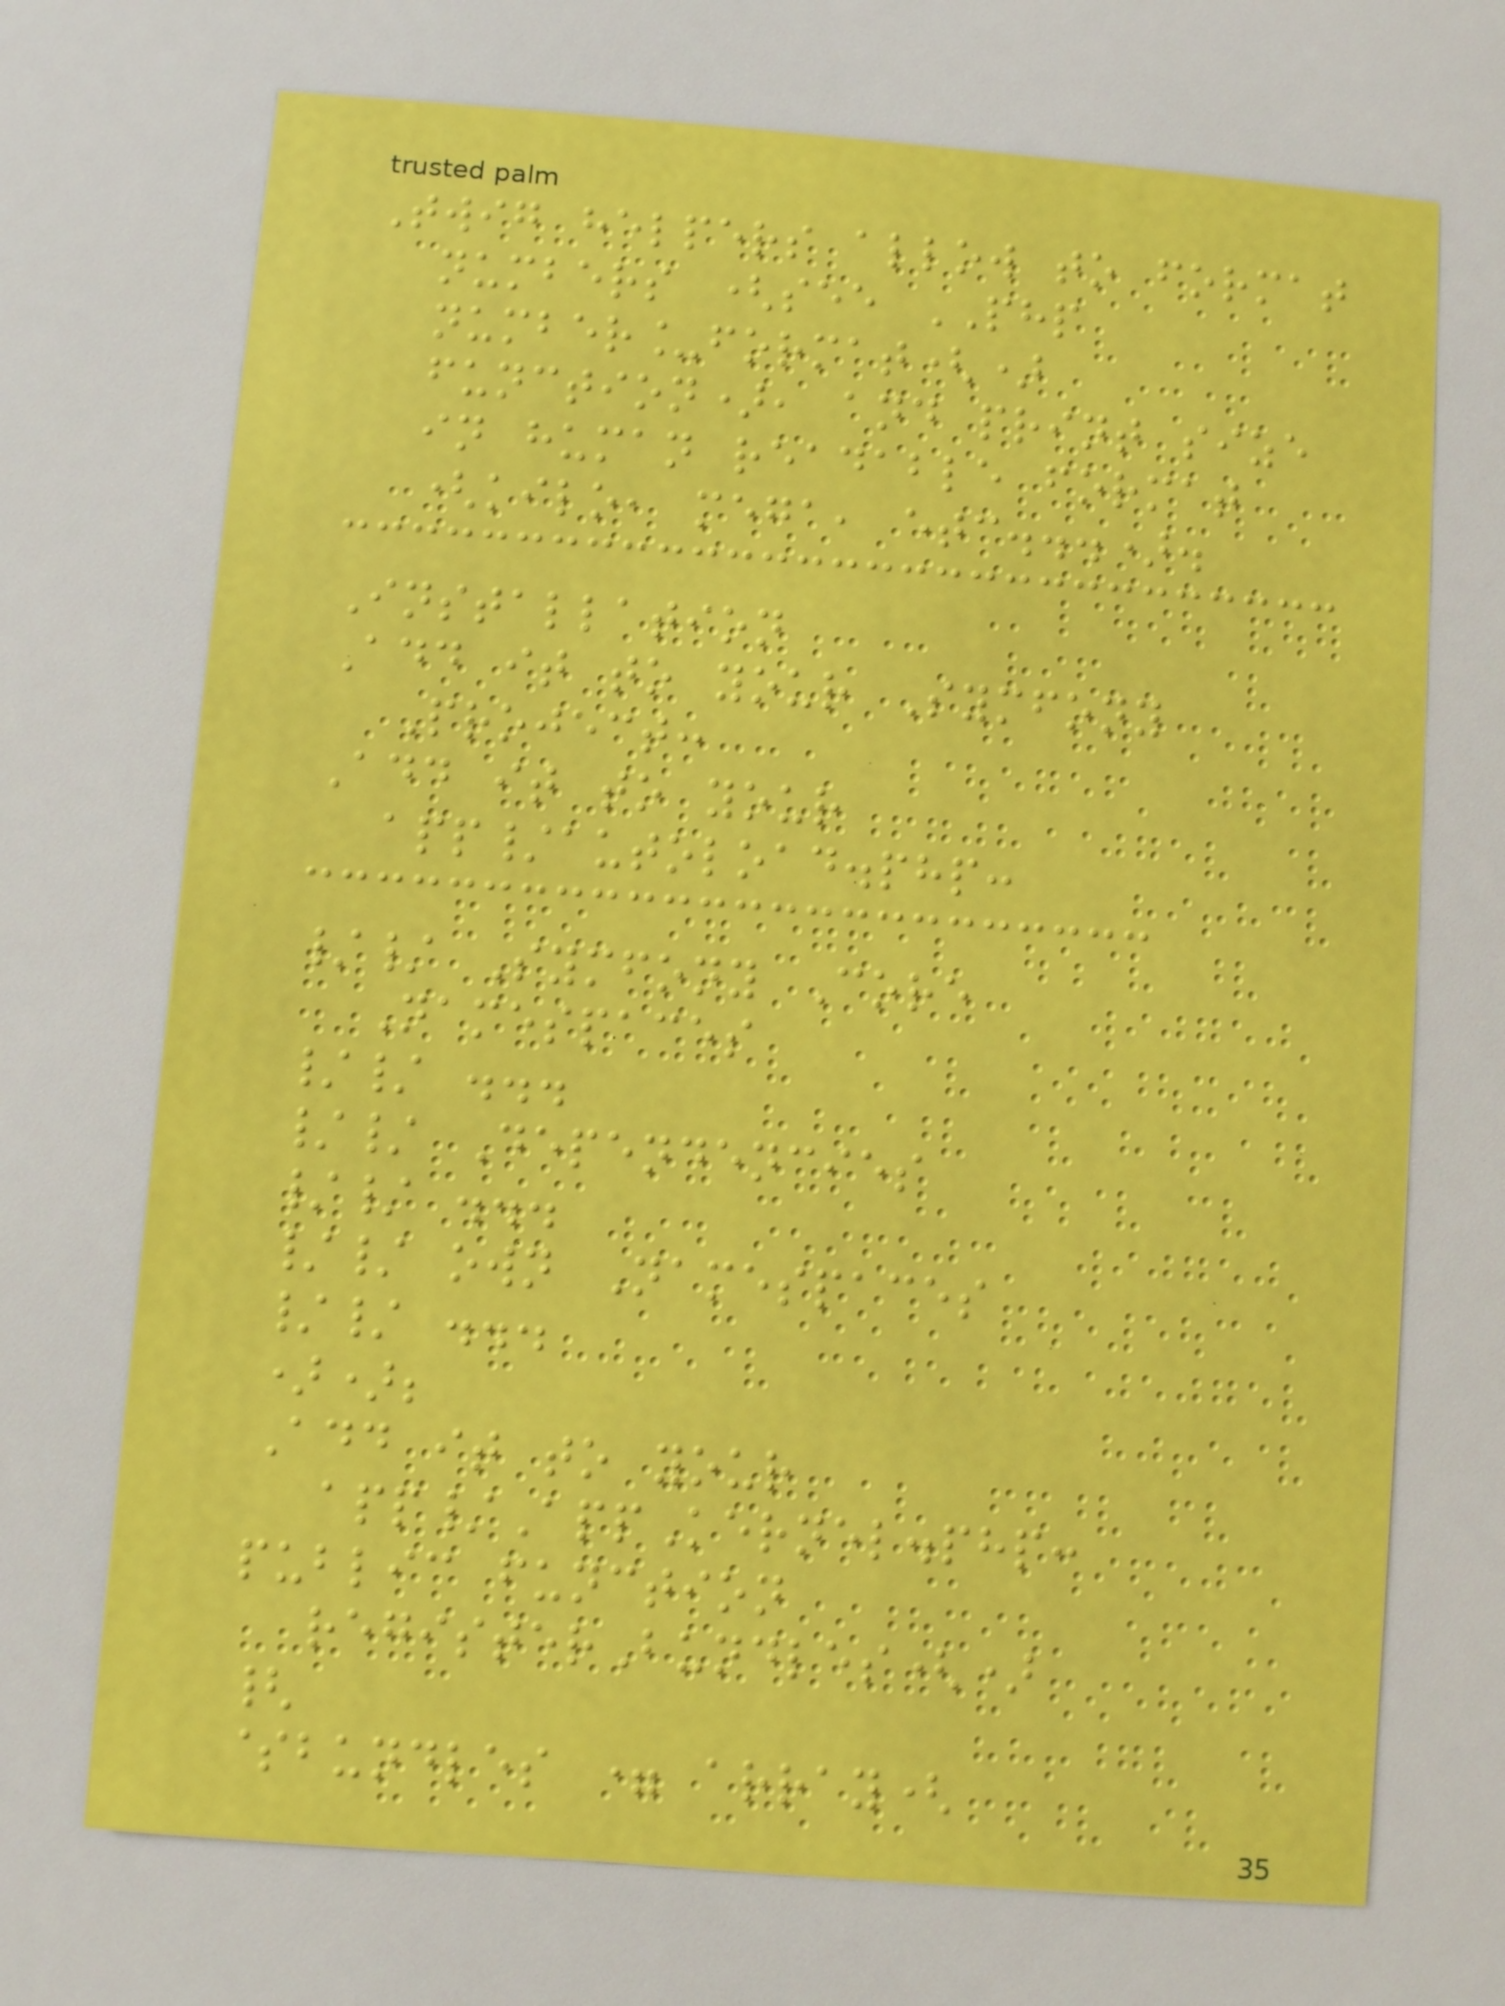Twig helpers allow to format
numbers (see PHP
number_format()
function), and print size
in human readable format
(kilo, mega, etc...).
Installation
Add it to your Symfony
Project:
Add it to your
app/autoload.php:
// Symfony Core
Namespaces
// ...
// Dependencies
// ...
// own Namespaces
// ...
));
Add it to your
app/AppKernel.php:
public function
registerBundles()
{
$bundles = array(
